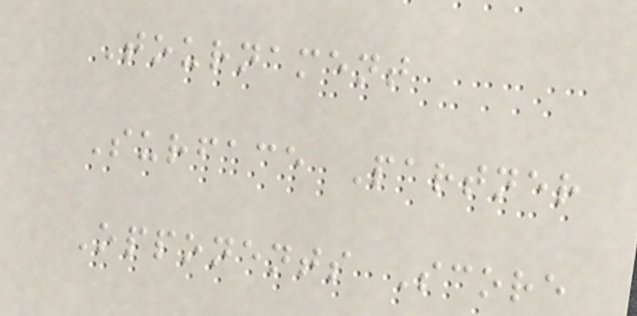Tournament
Surface Partner
Opponents Score
